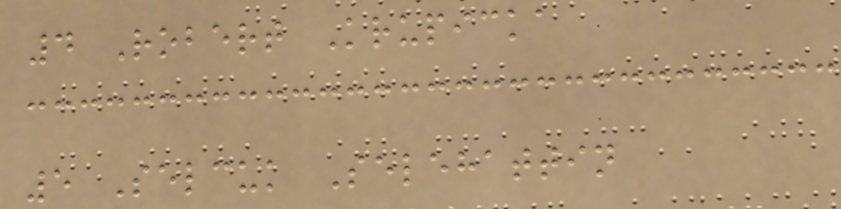4 Robert Krupicka
5 Selcuk Selehattin
